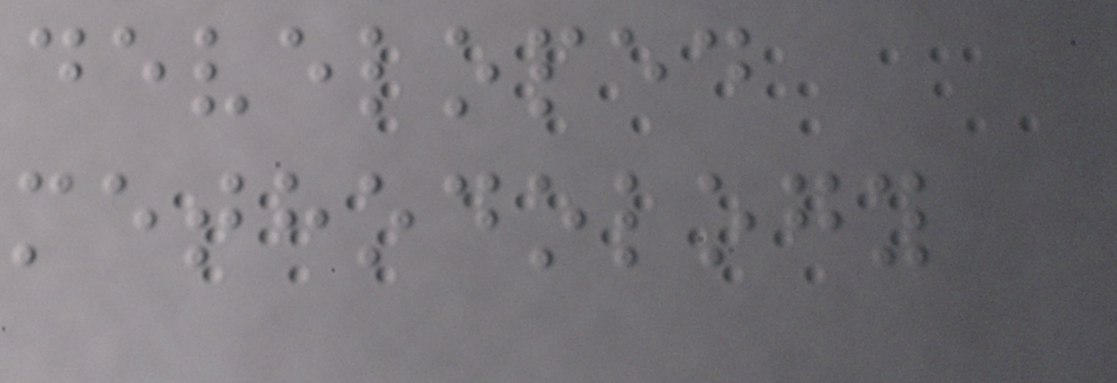developed
methodology
